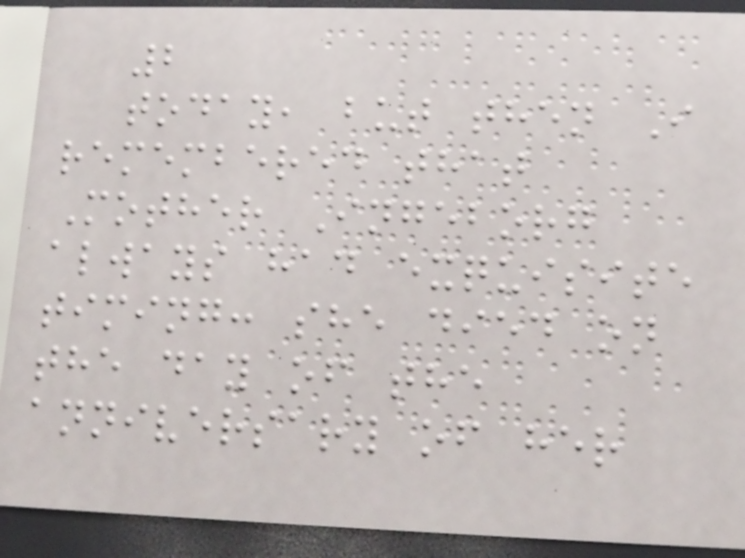2
today, but then I
remembered that
Mother Ingeborg
always had exquisite
timing: she died on
the day of the
anniversary of her
